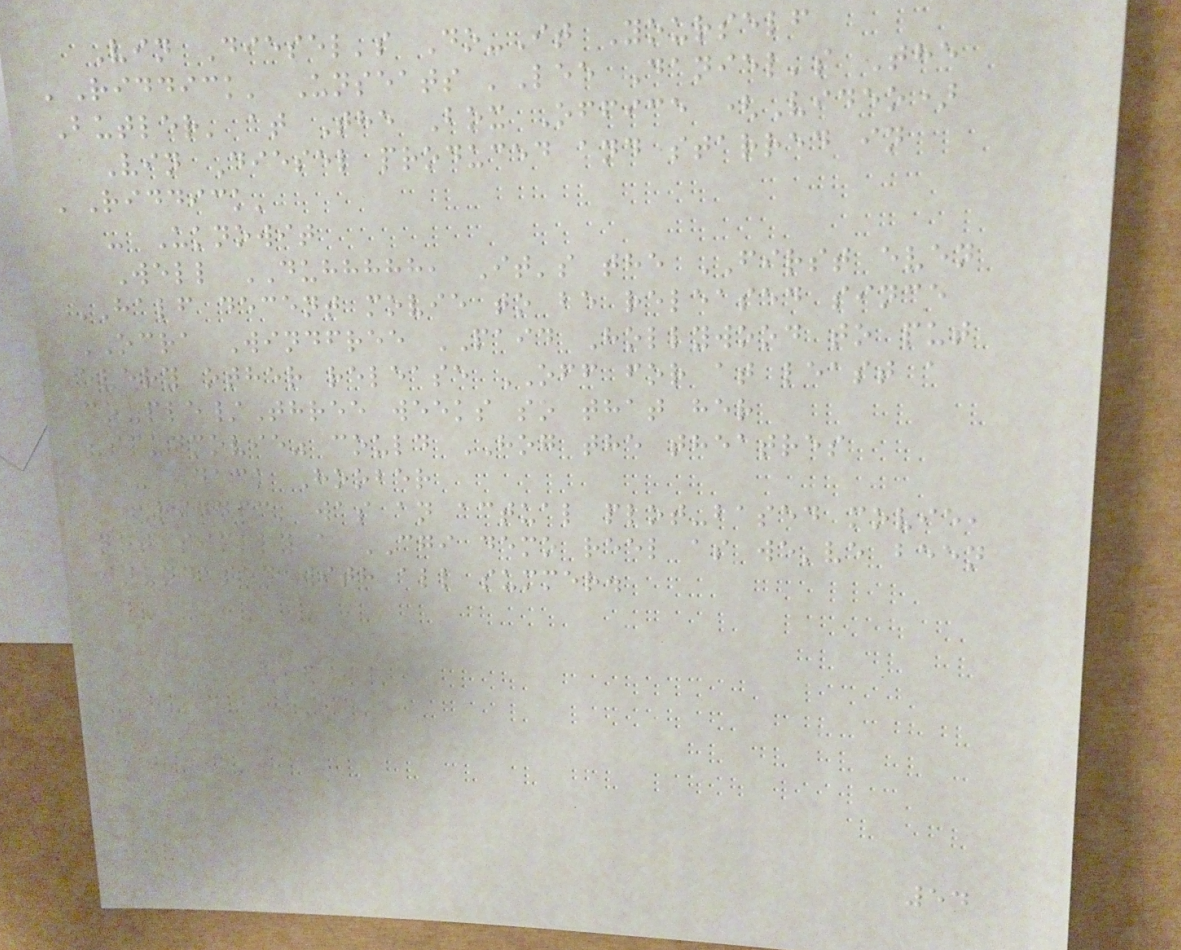Vin Diesel's Do-It Yourself
'Riddick' Unseats 'Lee Daniel's The
Butler' at The Box Office (Video)
Vin Diesel produced and starred in
'Riddick'
- Uknowit
Well DUHHHHH, It's the FIRST even
HALF decent movie to be released since
OCRA Windfree PAID Hollywood to put
every other release OFF for at least a
couple/Three weeks so that her
"spudmovie" could HOG the theatres
- Dack Hoober
Riddick was an actual plot-based movie,
not simply a CGI demo reel as we've been
inundated with all summer.
54
